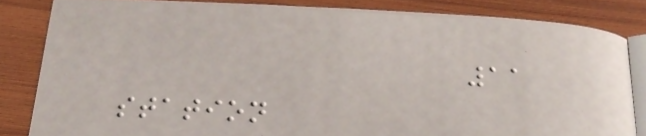11
station
